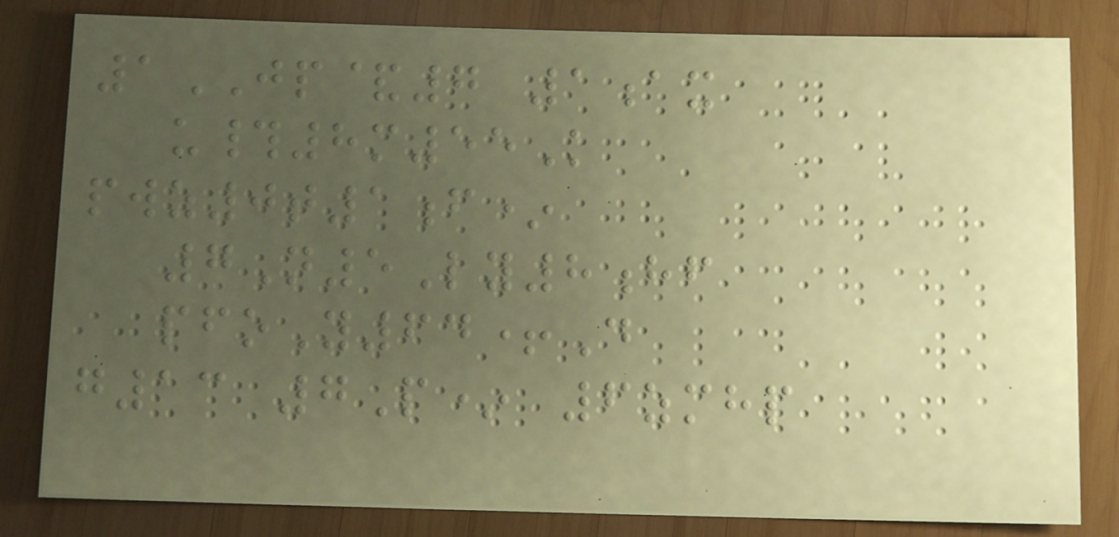1JP&7 1ax
u#8m55K
pwz0t1f*
7N5Ly8hf
pfoY64+D
g13 7P* 6zmhp
